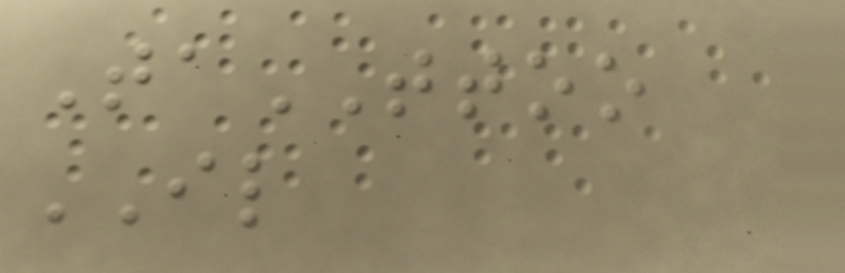TaTTOO
IL
